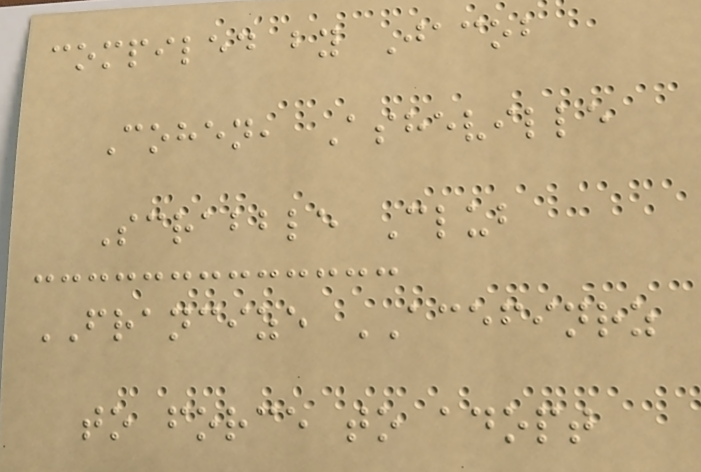compiled by Jacob
Cohen, Asheville
Scrabble Club
FRANCIZE ACEFINRZ
to force to adopt
